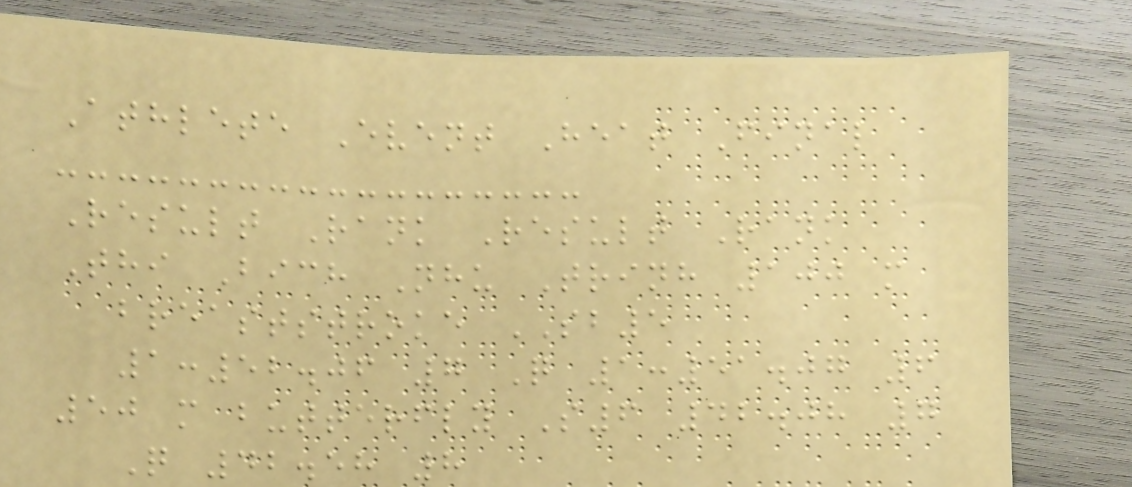Athlete Event Heat Final
Result Rank Result Rank
Thi Bich Nhu Trinh 100 m
breaststroke SB5
1:52.06 7 Q 1:51.07 6
50 m butterfly S6 42.08 7
Q 42.58 8
